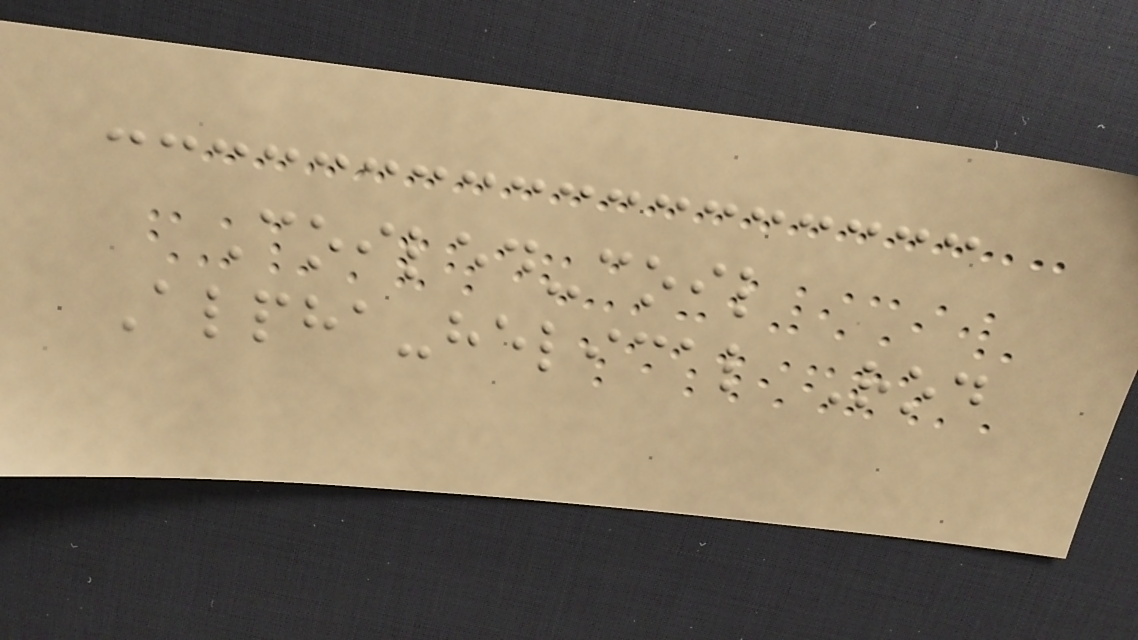Coiled-coil
Alpha-helical Rod
